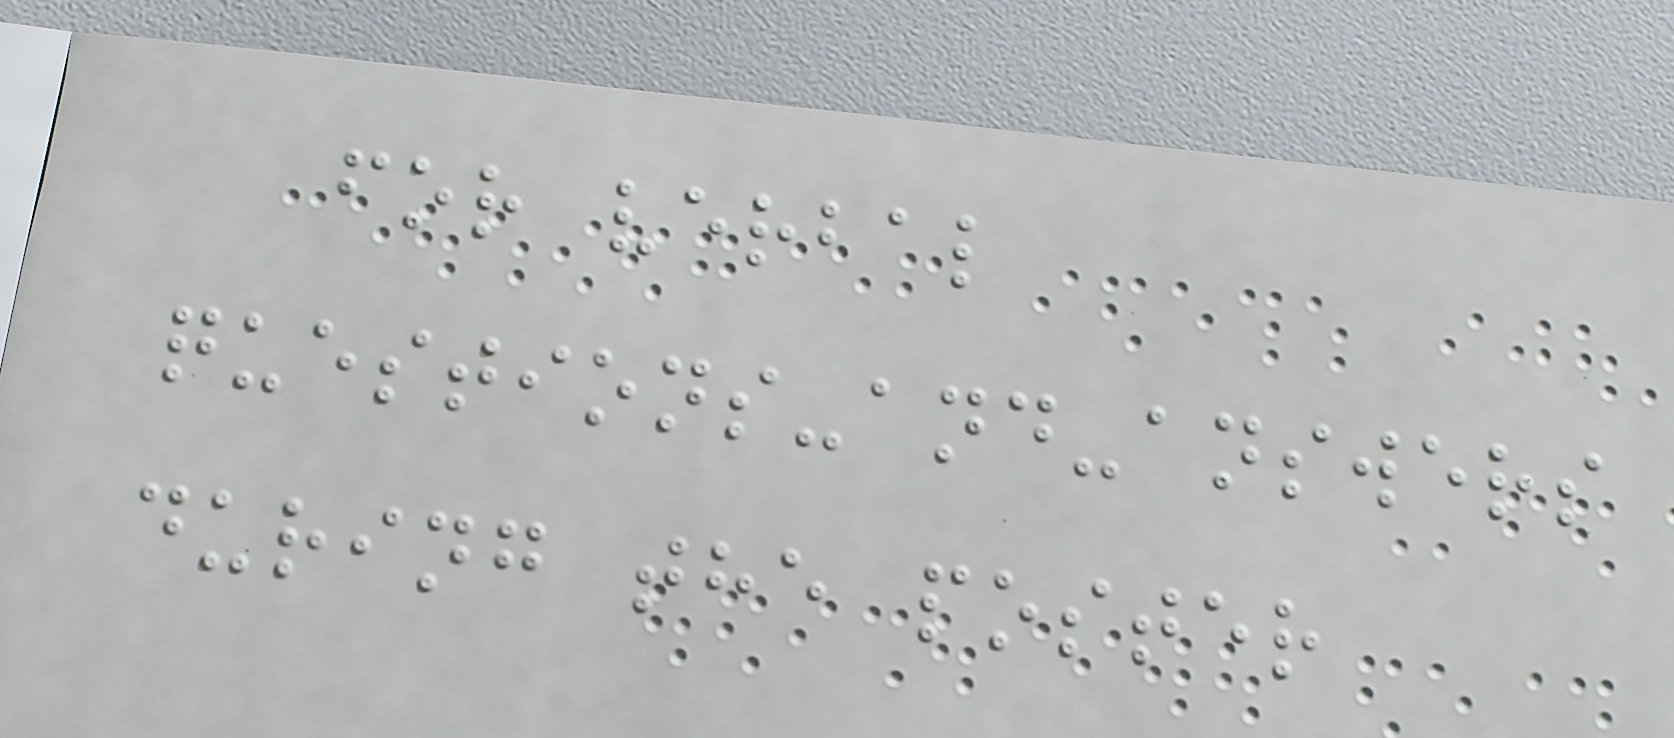for verbal
questions-and-answers
during the poster
